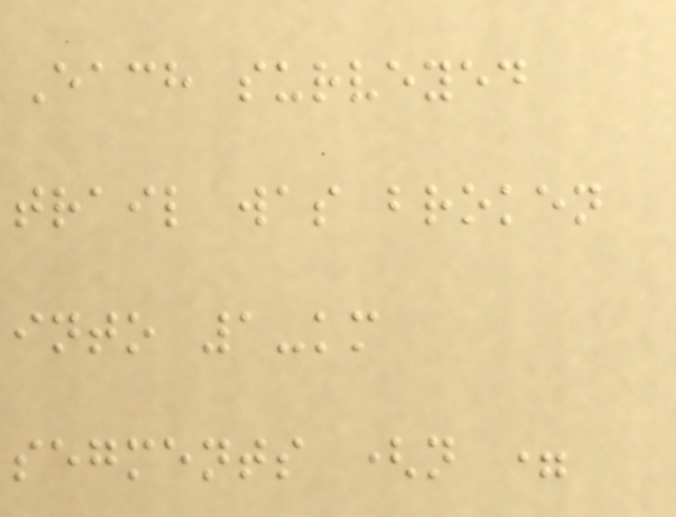Each surveyed
trail was broken
into 1-km
segments (n =
